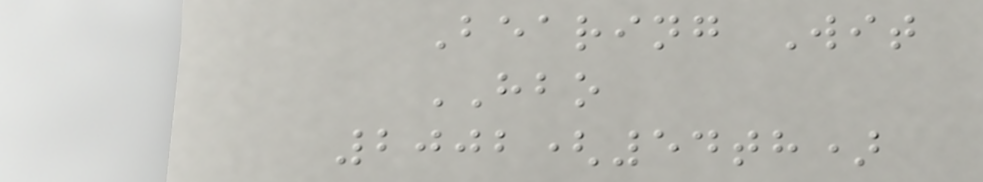Bearing Wit
HBO
2002(54th)
